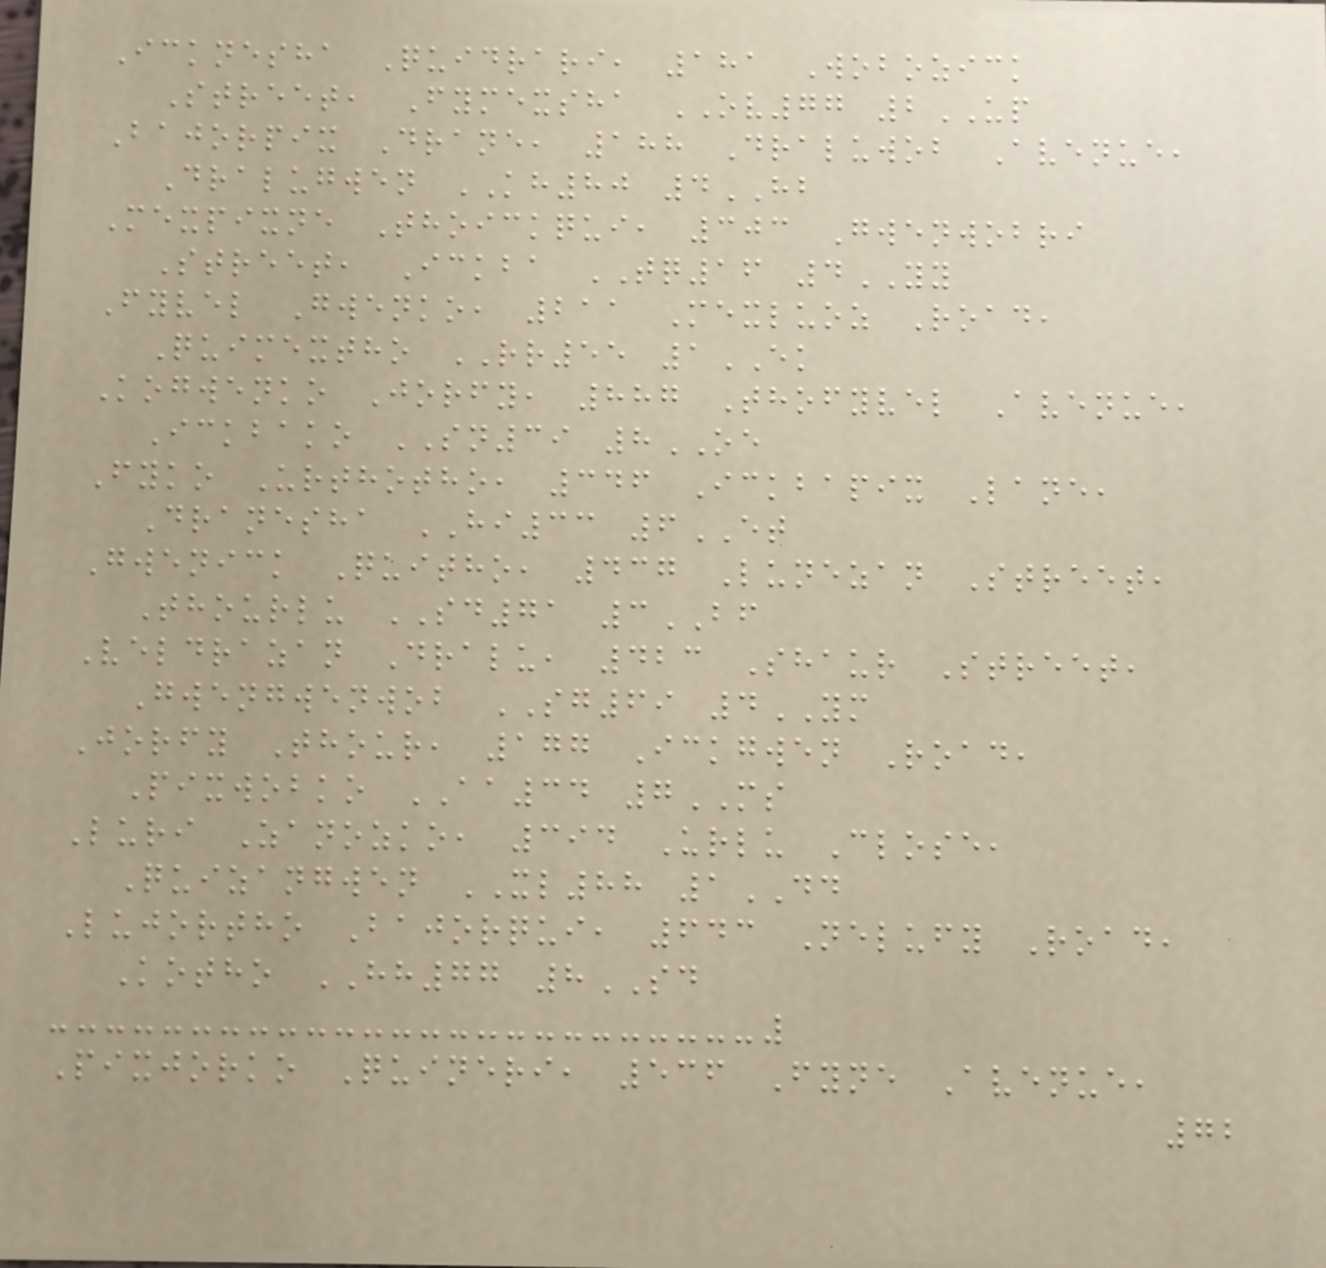Icknesha Quidrari, 181 Wobozick
Street, Fymexsha OV77 2UP
Bajorpix Drane, 188 Draluwob Avenue,
Dralugwen KH80 4HB
Mexpixne Thoickqui, 303 Gwenwobri
Street, Ickba TQ16 4YY
Fyvel Gwenko, 211 Mexluoz Road,
Quimextho RR55 1EK
Kogwenko Jorfy, 887 Thofyvel Avenue,
Ickbako SN39 8OE
Fyko Urthotho, 346 Ickbapix Lane,
Dranesha HI33 6ET
Gwenick Quitho, 437 Lunezan Street,
Thourlu SD71 3BF
Veldrazan Dralu, 423 Shaur Street,
Gwengwenwob SG69 4YM
Jorfy Thour, 177 Ickgwen Road,
Pixwobko AA34 7MS
Luri Zanozko, 394 Urlu Close,
Quizangwen XL88 1DD
Lujortho Bajorqui, 643 Nelufy Road,
Kotho HH77 8SD
Pixjorko Quineri, 536 Fyne Avenue,
72
